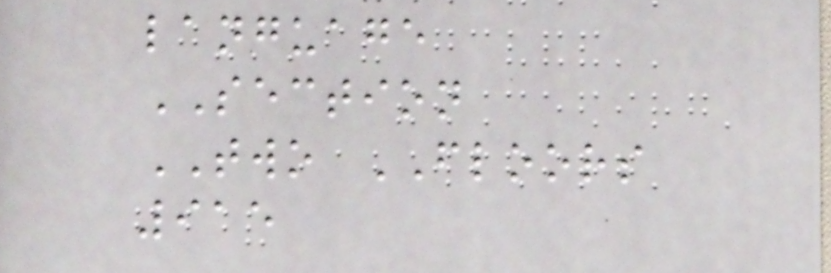language
SECTION
TWO FLOORS
915
